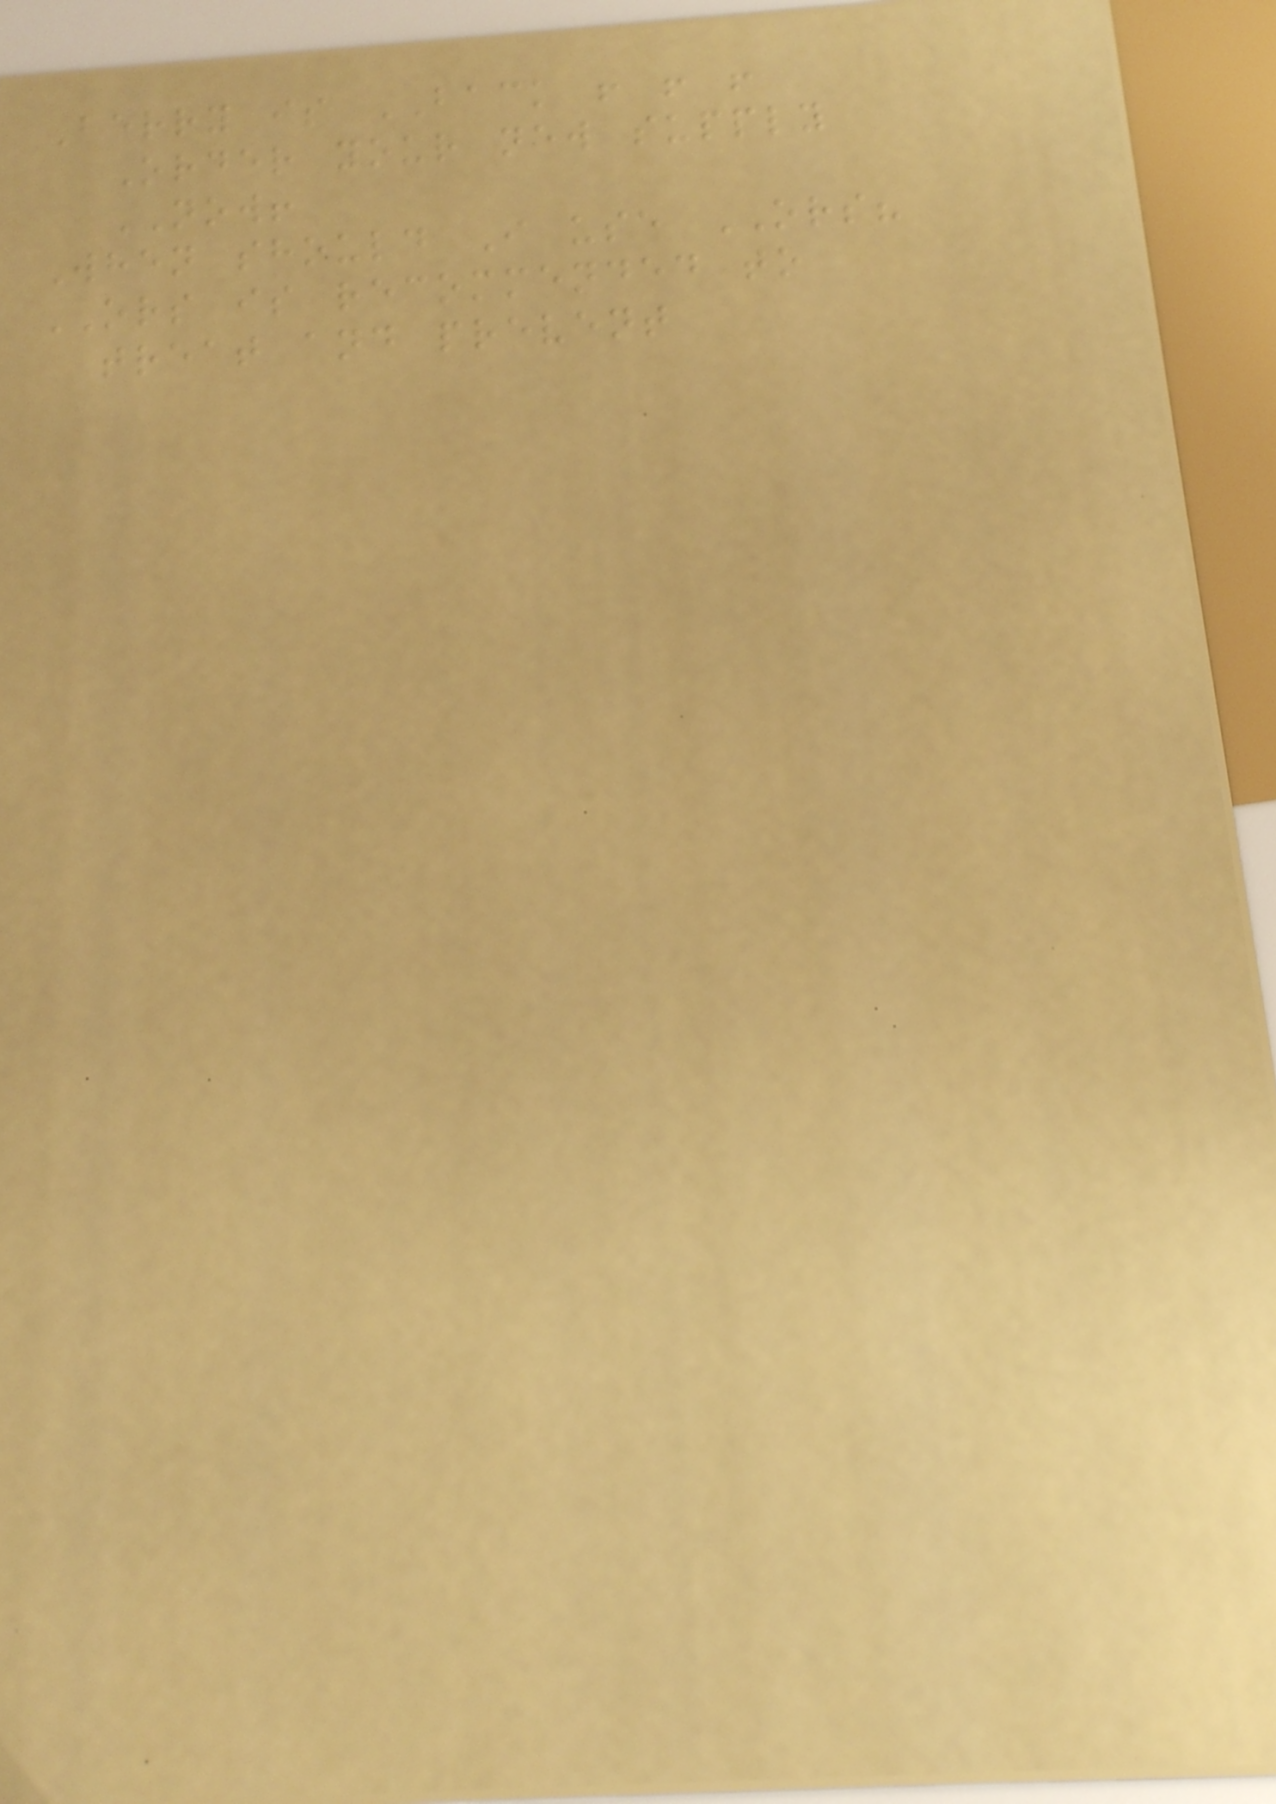Berry is BACK ! ! !
Order your new supply
NOW!
When should I use ORS?
ORS is recommended to
treat and prevent
